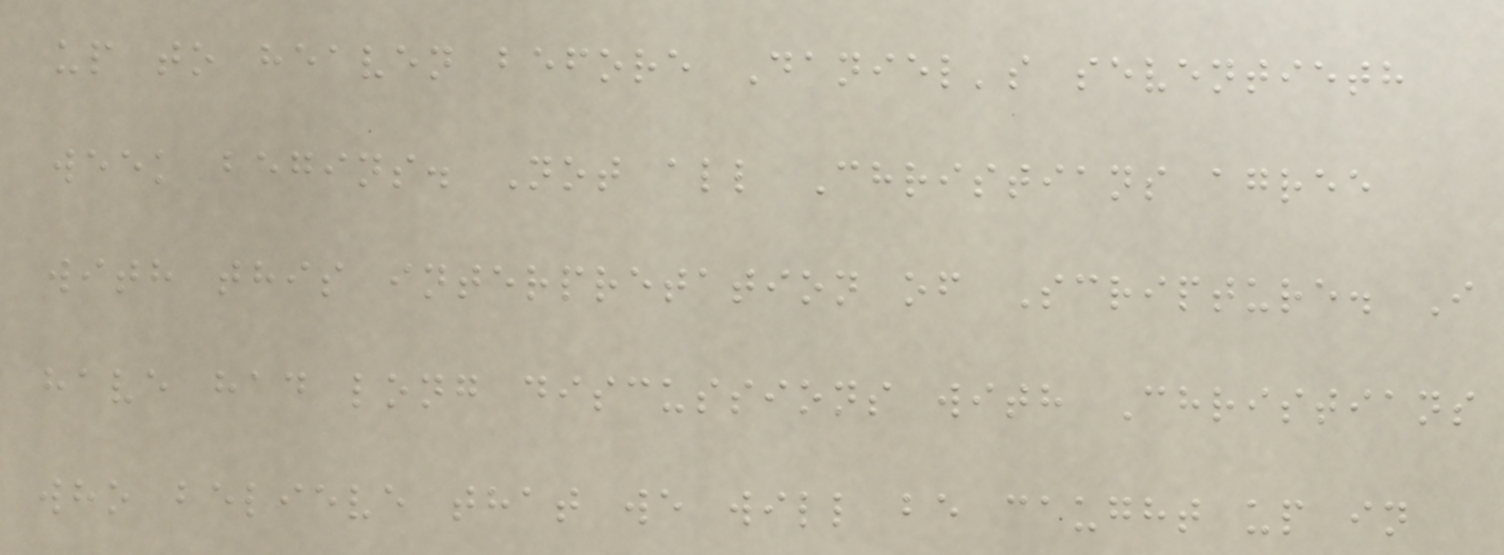up to heaven before Daniel's seventieth
week begins. Not all Christians agree
with this interpretation of Scripture. I
have had long discussions with Christians
who believe that we will be caught up in
